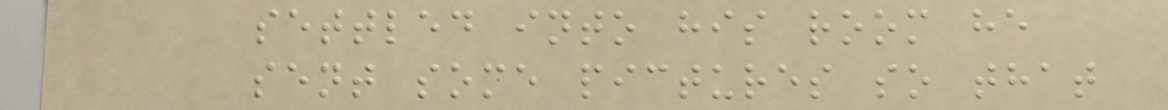settled into his room he
sent some pictures so that
